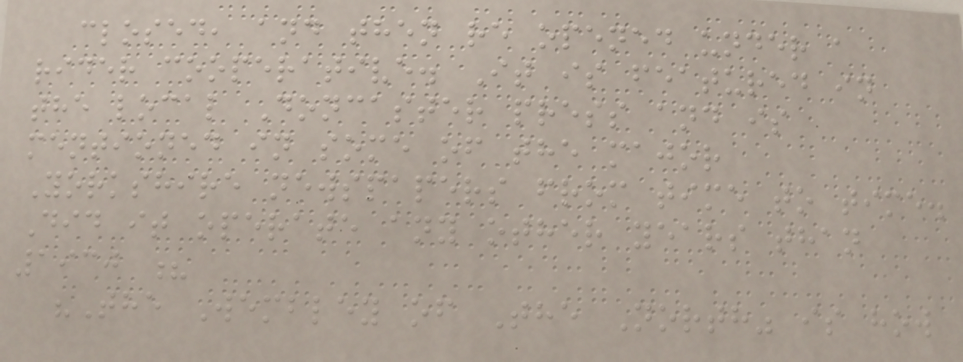closed, and then re opened under a
rider cooperative. It is featured in
the local Doncaster press and is
mentioned in some of the major
Yorkshire newspapers from time to time.
Did it operate any other years than
1930 ?
"The Wembley of The North" is how
